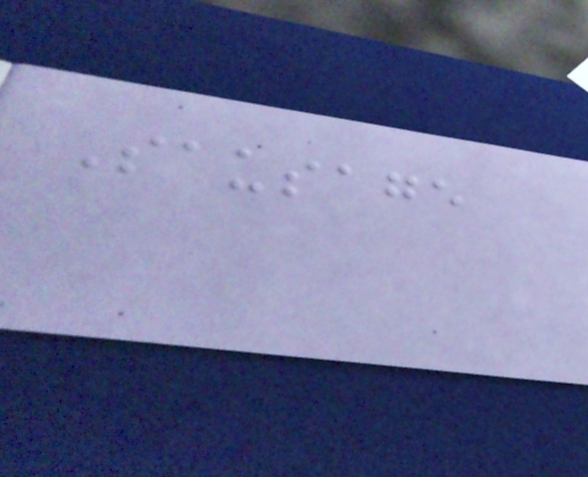Sausage
